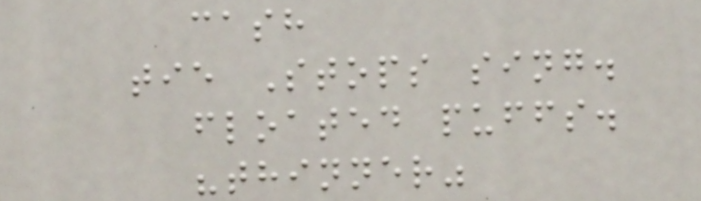cash
tie Stops sing.
floated puffs.
"thinner"
